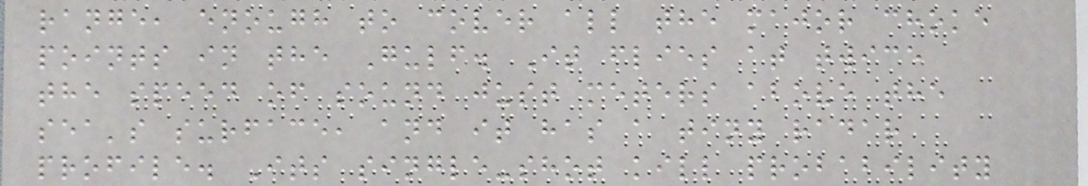range, enough to cover all the major choke
points in the Gulf. It flies at twice
the speed of sound just meters above the
sea's surface, and it has a tiny radar
profile. Its single-shot kill probability
